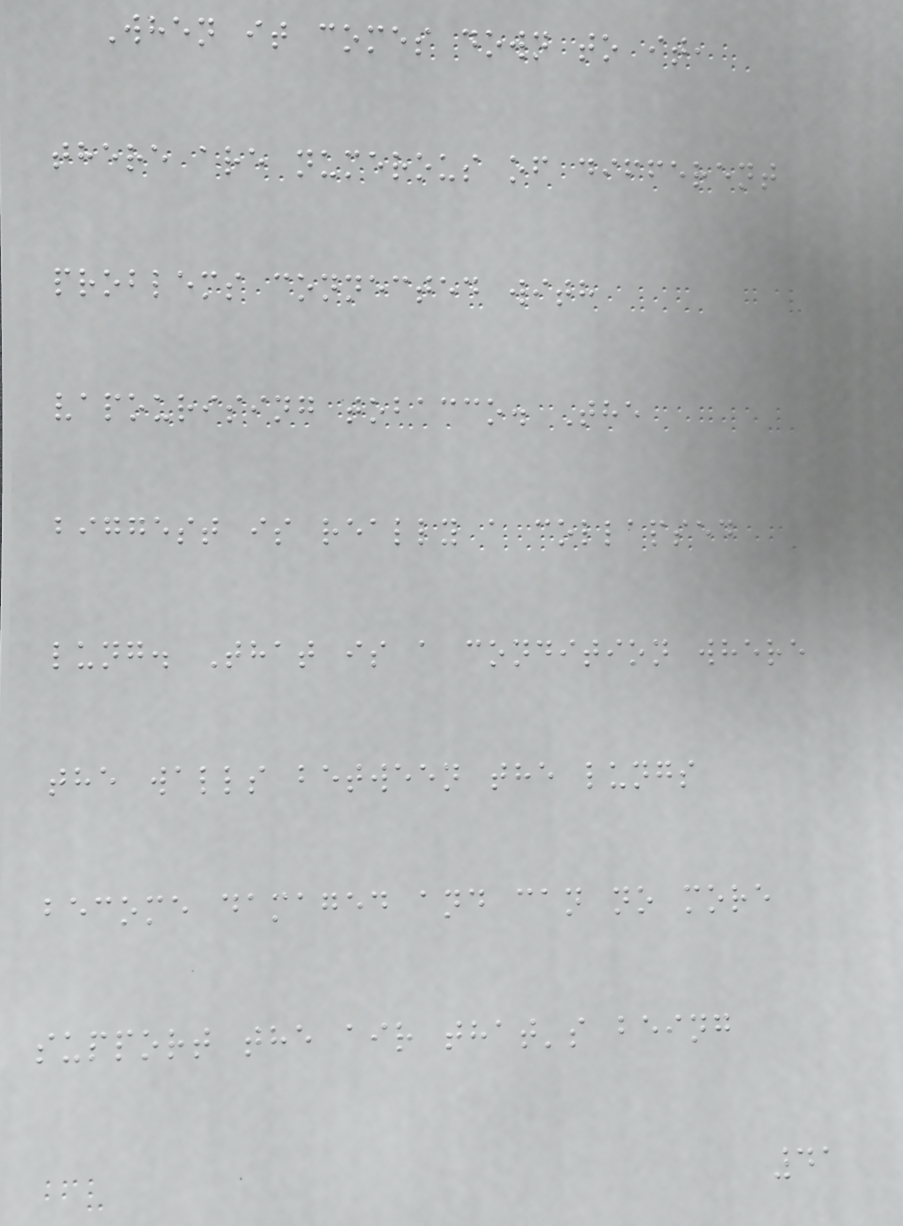When it comes down to it,
there are numerous of different
problems connected with
vapourising tobacco. The
biggest is really a collapsed
lung. That is a condition where
the walls between the lungs
become damaged and can no more
support the air that's being
41
